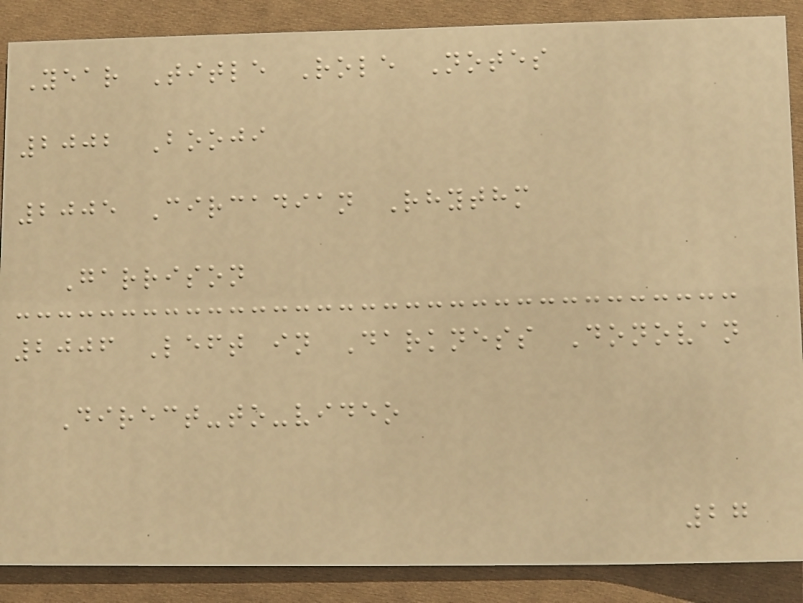Year Title Role Notes
2002 Booji
2005 Circadian Rhythm
Garrison
2006 Left in Darkness Donovan
Direct-to-video
27
